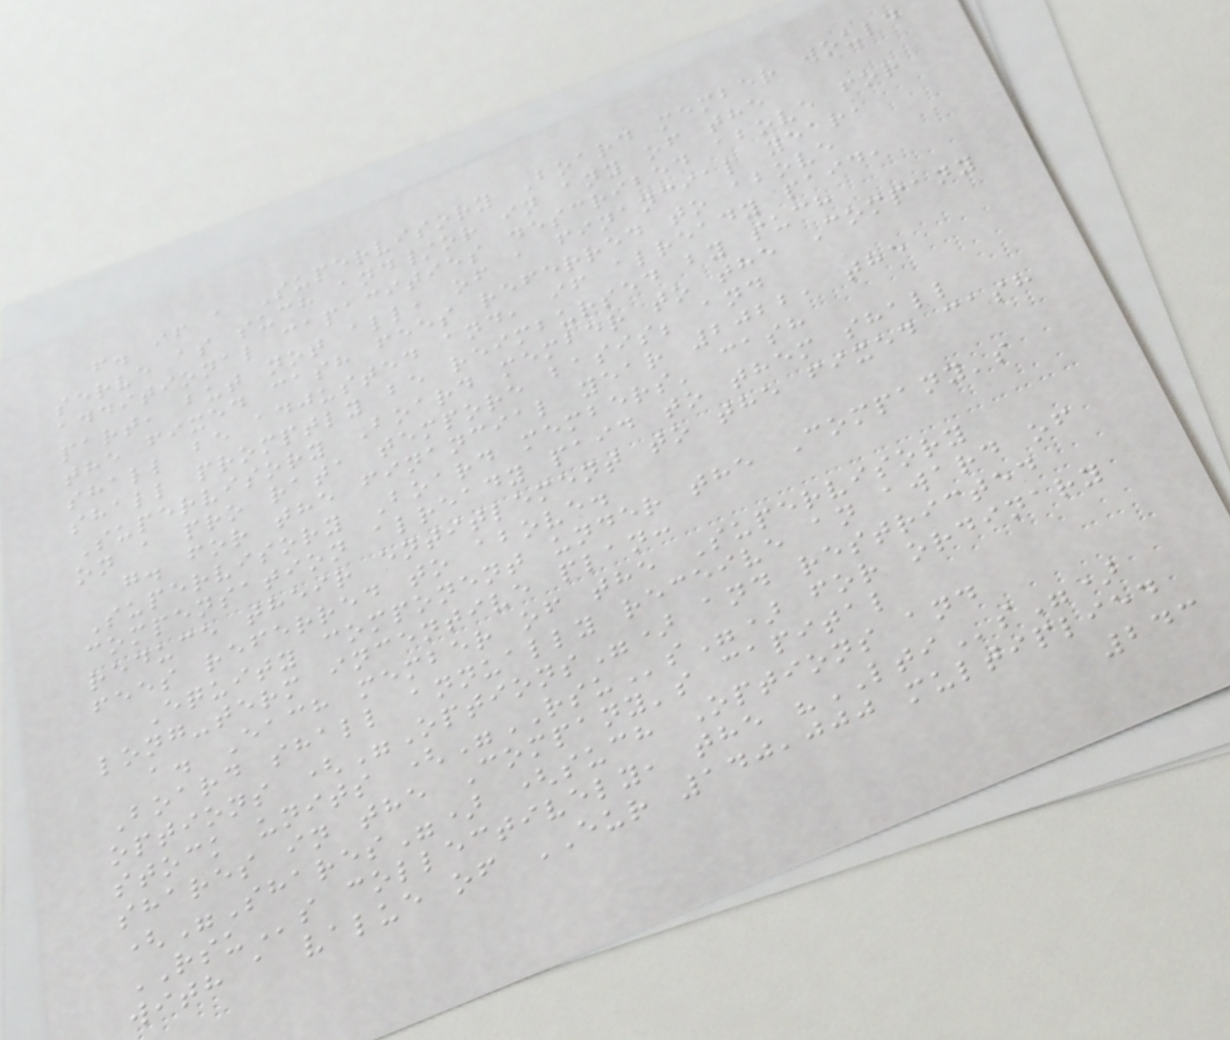f. if a Supervisory Board member would
serve as such and/or in any of the
additional capacities described above for
part, but not all, of a financial year,
the fixed cash fees referred to above
shall be adjusted and, if already paid,
shall promptly be reimbursed by such
Supervisory Board member to the Company
on a pro rata tempore basis; and
g. for the financial year 2022, the
Supervisory Board members' cash
compensation already paid to them shall
reduce their entitlement to the fixed cash
fees referred to above.
Equity component under the Company's
long-term incentive plan:
a. Each member of the Supervisory
Board shall annually receive an award of
options ("Options") and restricted
stock units ("RSUs") for ordinary
shares in the Company's capital
("Shares") (such Options and
RSUs collectively, the "LTIs")
with a value of EUR 140,000 multiplied
243
